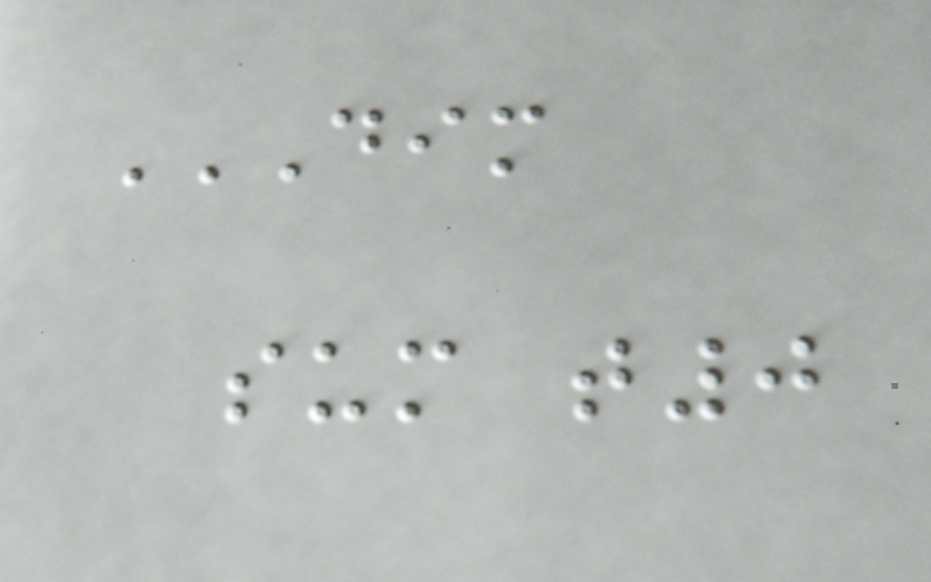DIM
SUM T0
